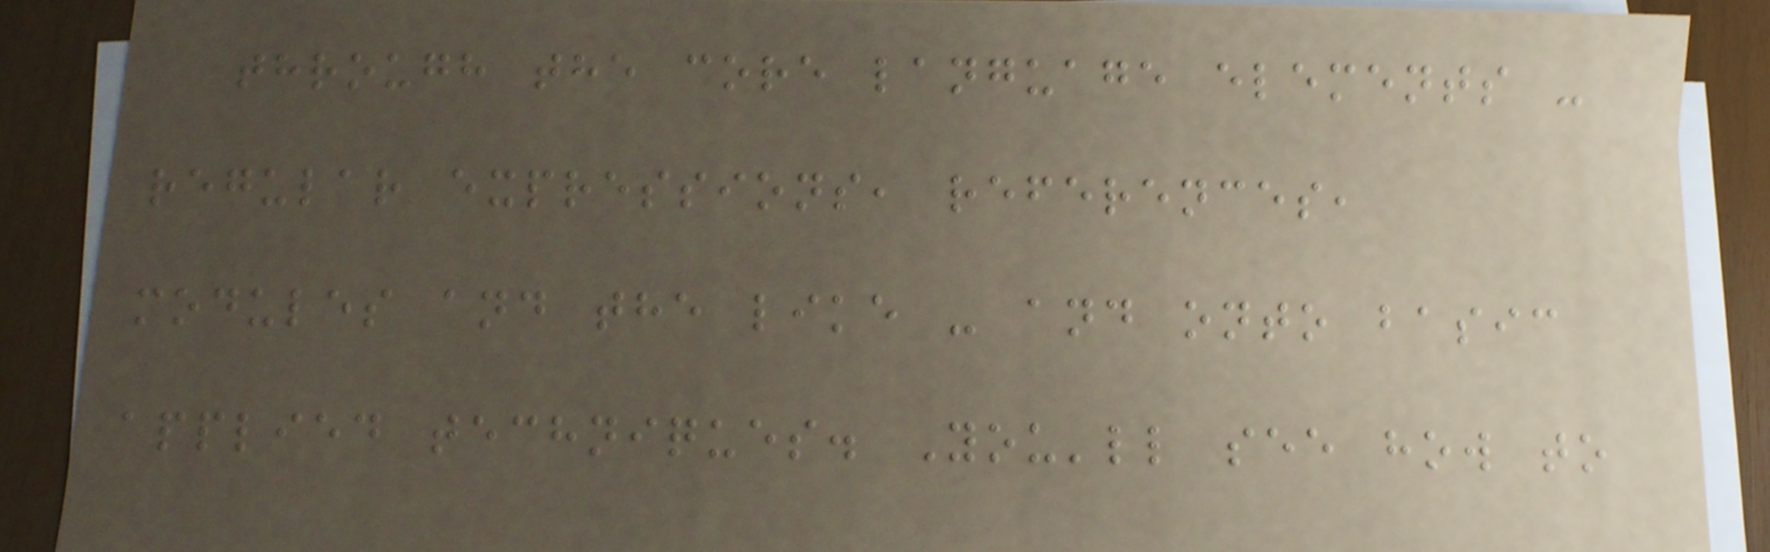through the core language elements -
regular expressions, references,
modules and the like - and onto basic
applied techniques. You'll see how to
